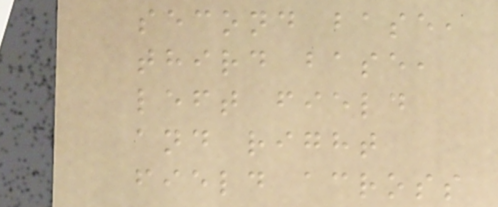second base,
third base,
left field
and right
field across
